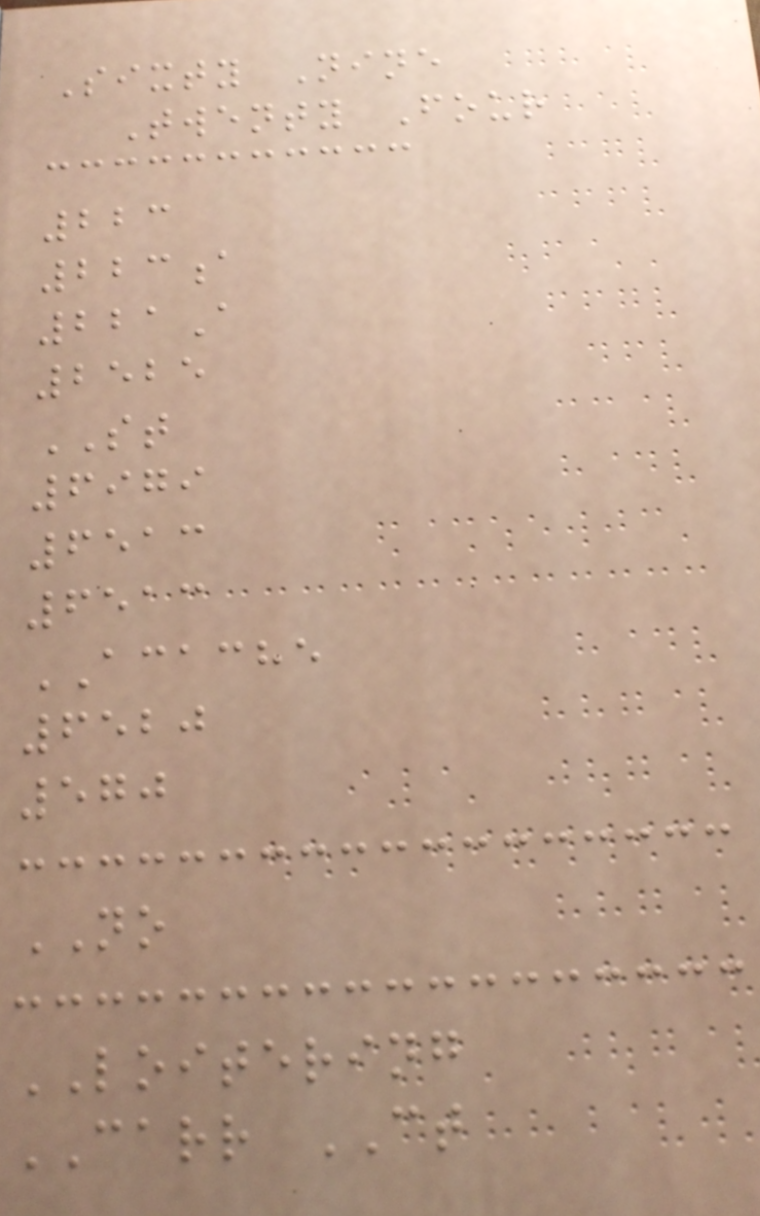Sixty Nine
Twenty Four
223
223a
221A
2525
ST
6979
6513
6513
ACACHE
6520
570
NO
LOITERING
CARR CT
